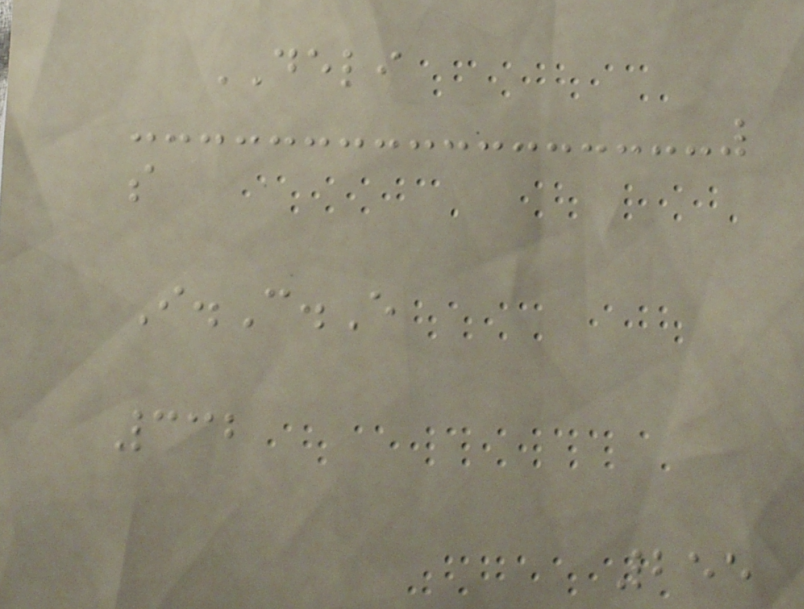DELI
s
I.C.E
332
255
